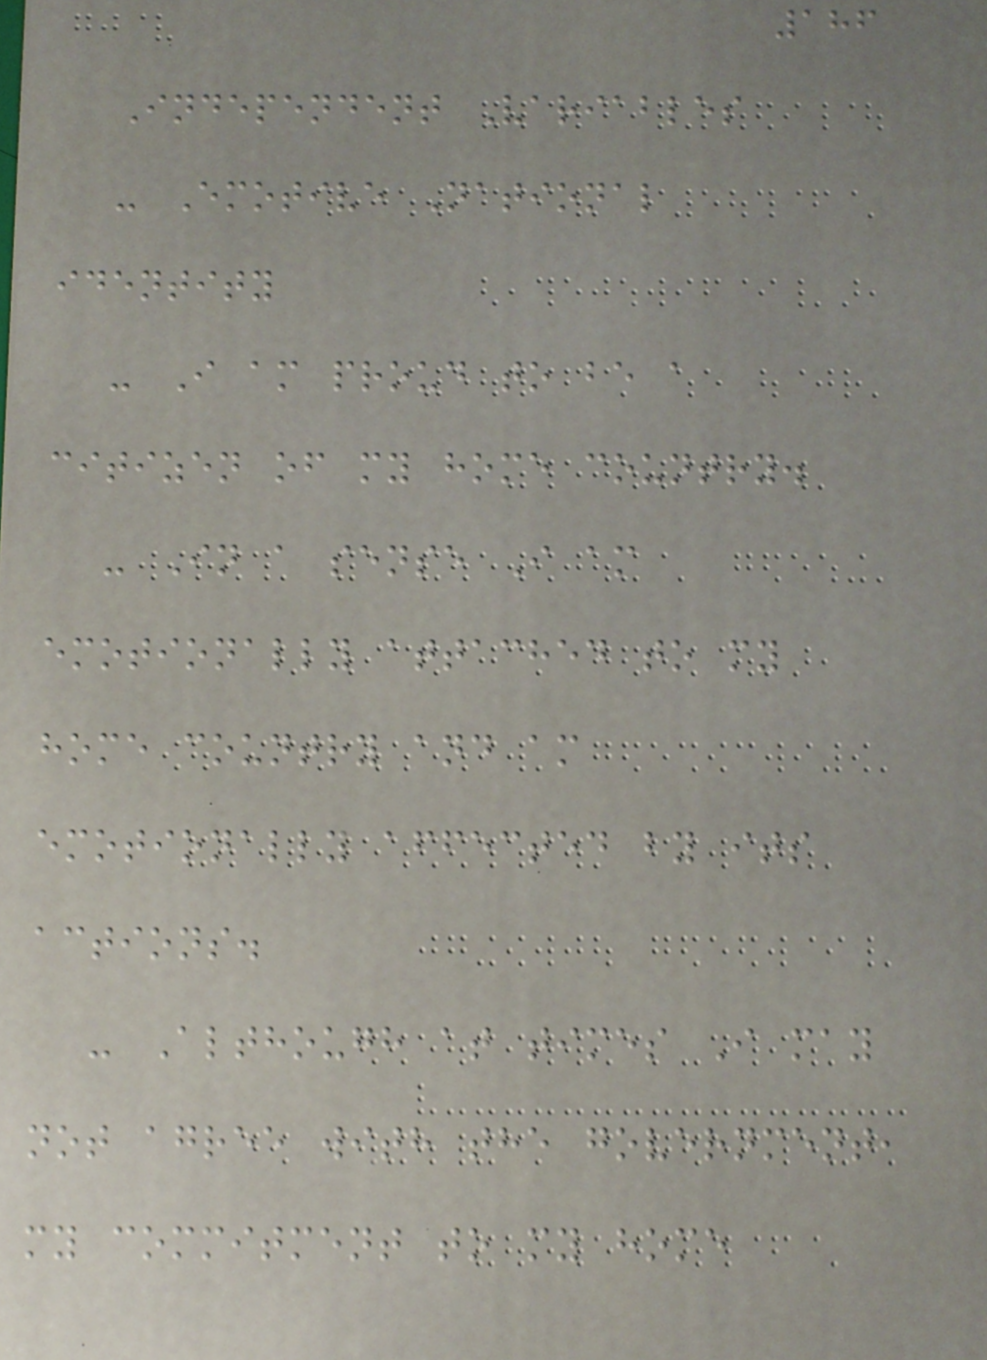186
Independent Variables
- Emotive National
identity
- I am proud to be a
citizen of my home country.
- In a sense I am
emotionally attached to my
home country and am
emotionally affected by its
actions.
- Although at times I may
not agree with the government,
my commitment to my home
